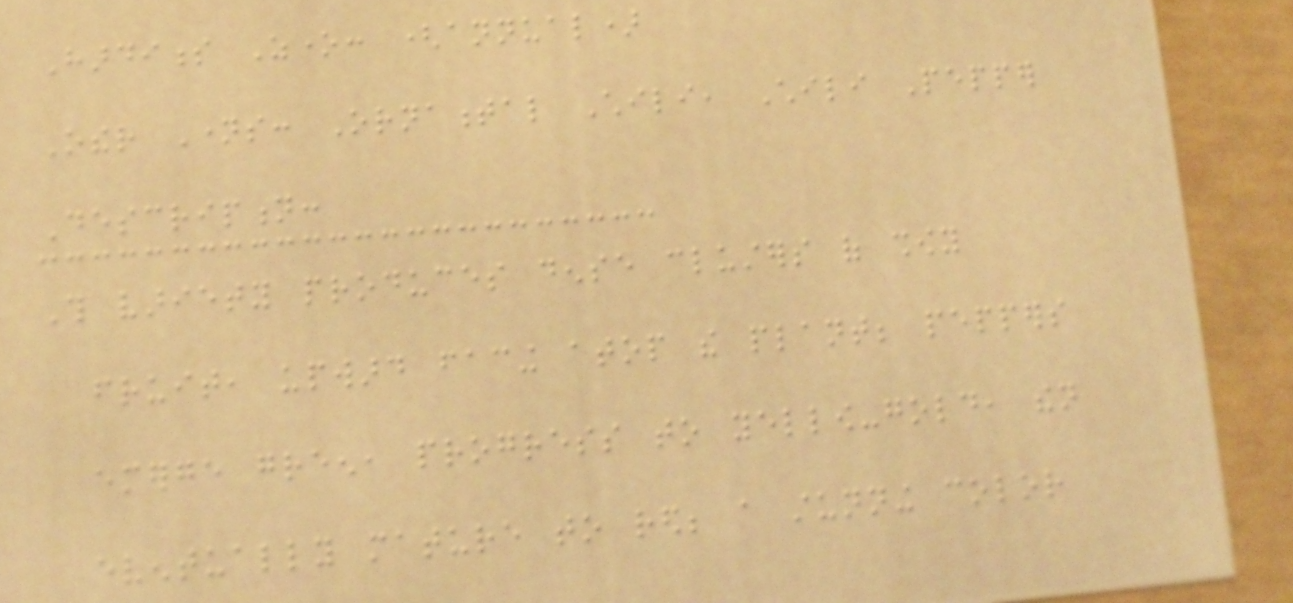Hardiness Zone: (annual)
Other Names: Ornamental Chili, Chili Pepper
Description:
This variety produces dense clusters of showy
fruit, upward facing atop the plant; peppers
emerge green, progress to yellow-gold, then
eventually mature to red; a stunning color
